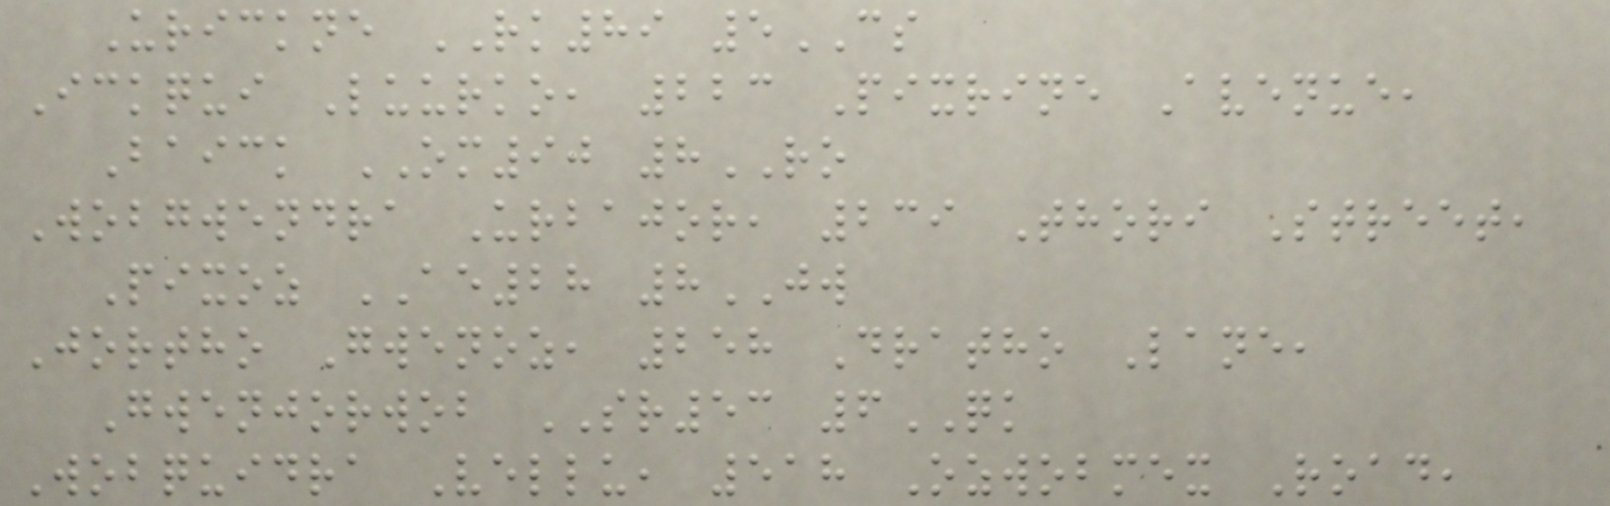Urickne RK89 5CS
Ickqui Luurko, 223 Pixrine Avenue,
Baick OM90 8RO
Wobgwendra Urbajor, 239 Thori Street,
Pixoz AE28 8JW
Jortho Gwenoz, 258 Dratho Lane,
Gwenjorwob SR53 6QK
Wobquidra Vellu, 518 Ozwobmex Road,
